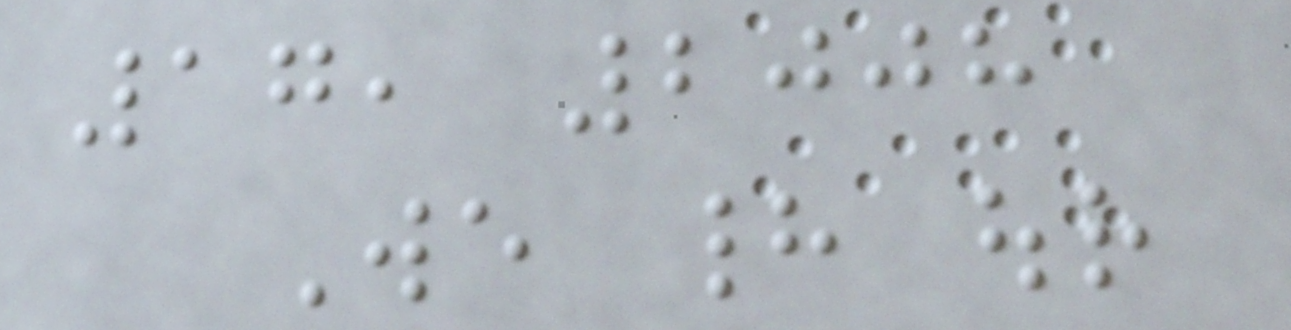17, 2008
We had our
